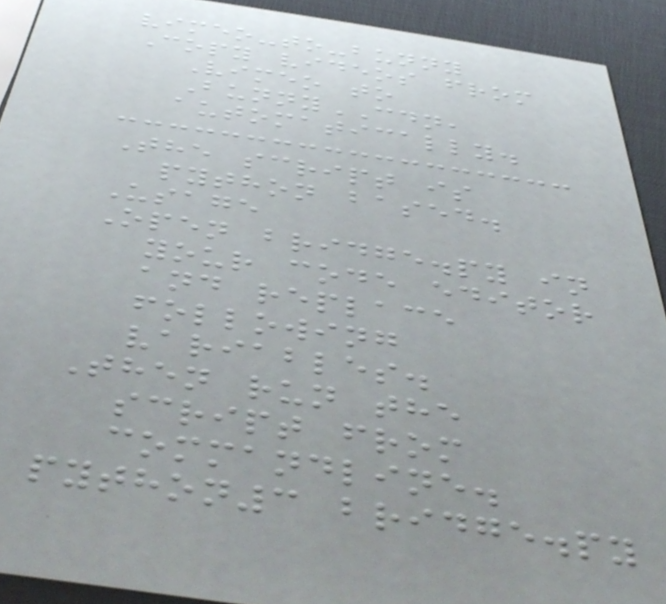vimeo-to-bunny
Copy videos from
Vimeo to
BunnyCDN,
automatically.
The script is
python based.
Usage
Open bridge.py in
your code editor
and replace
following
variables.
Then run the
script from
commandline.
python3 bridge.py
